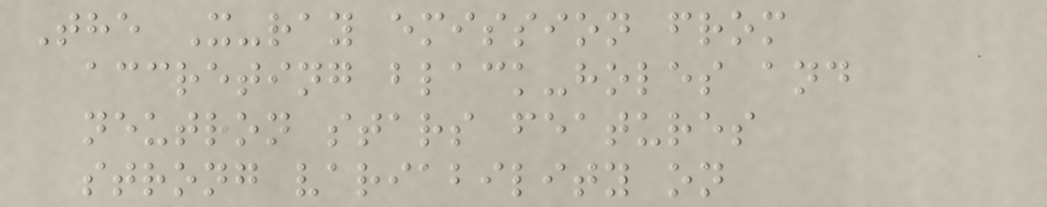The X-ray emission from
accreting black-holes and
neutron stars features
strong variability on
